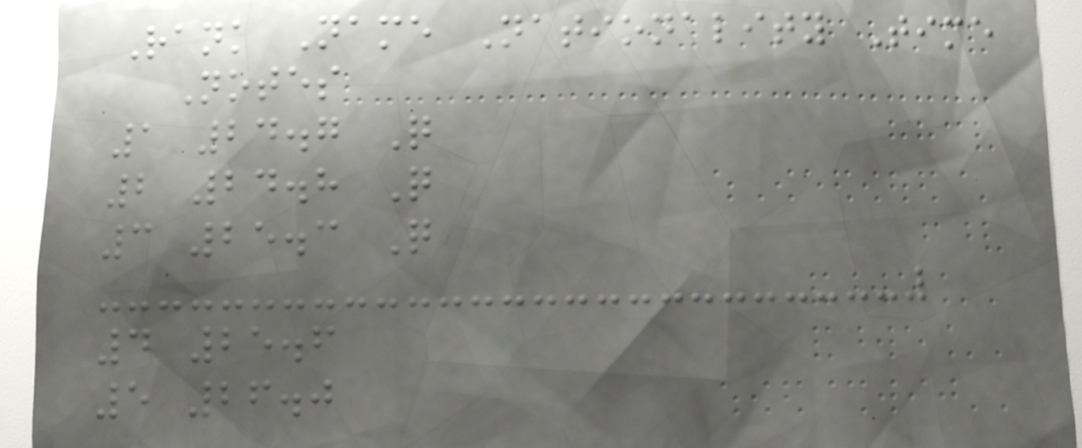Rank Name Nationality Time
Notes
1 24.7 Q
2 24.8 Q
3 25.3 Q
4 25.6
5 26.0
